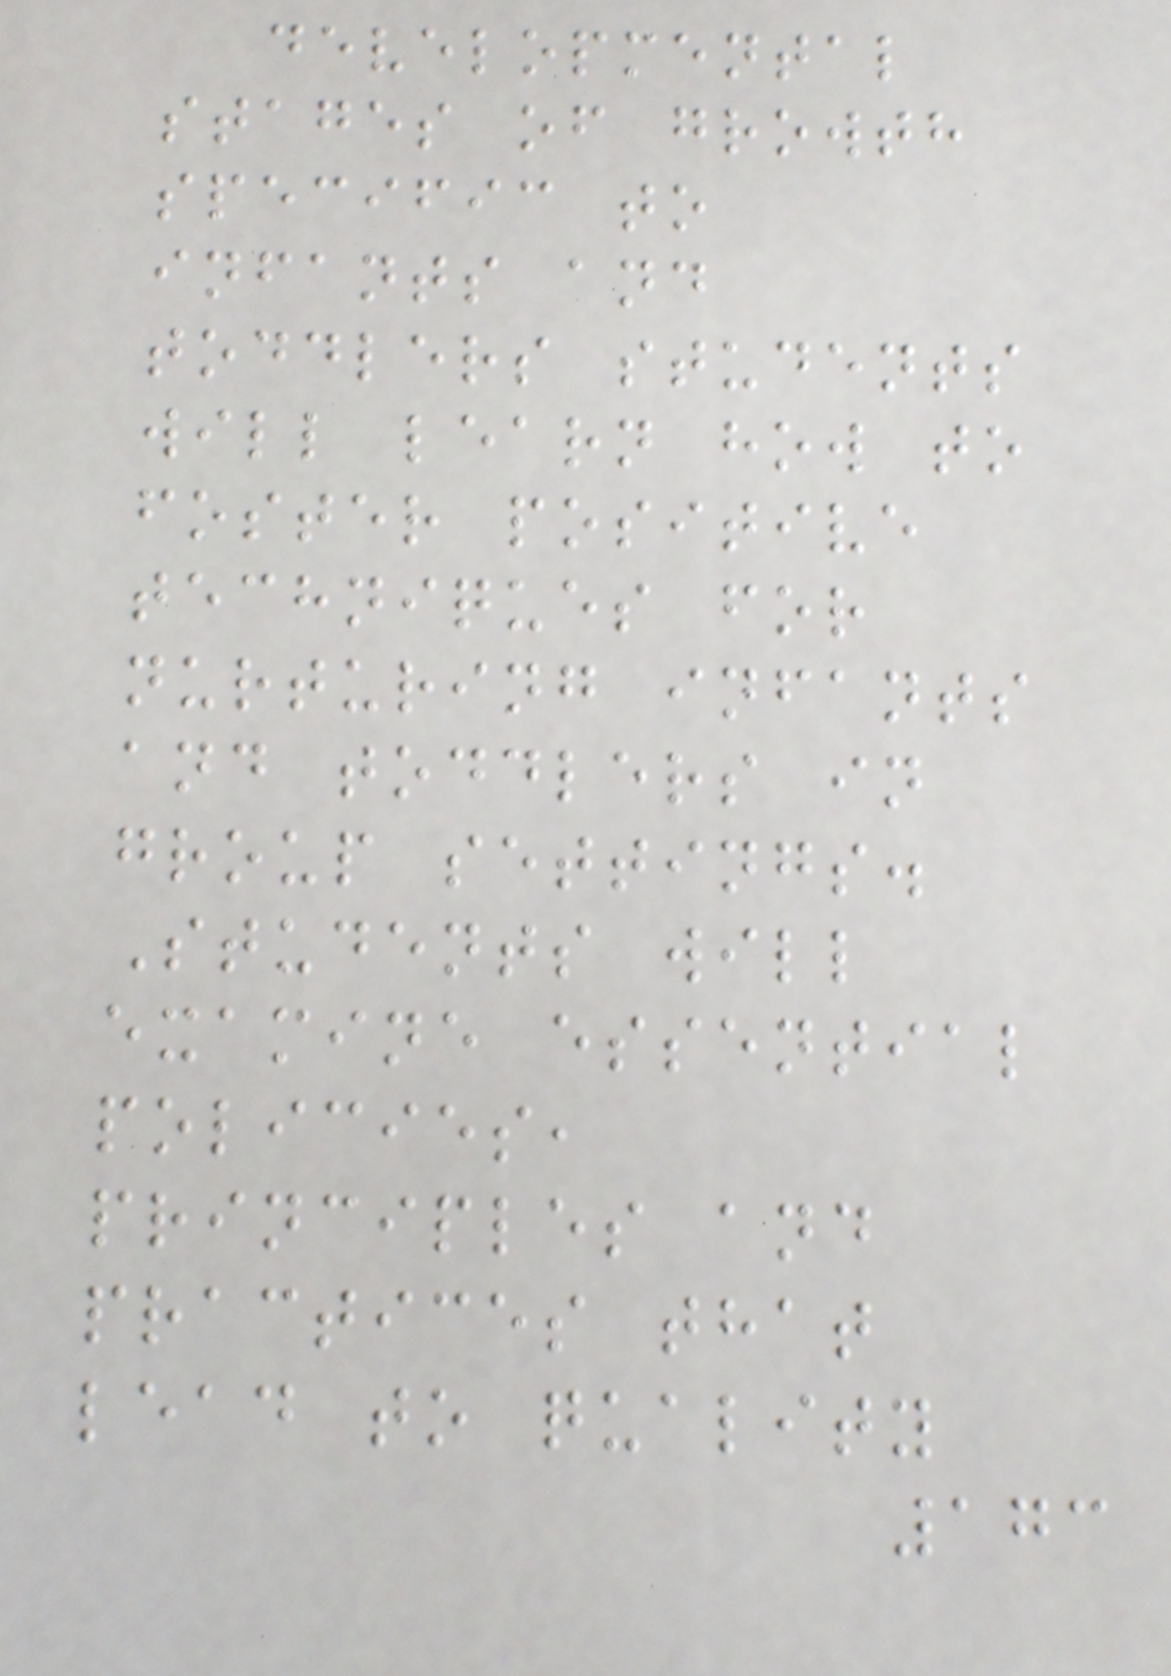developmental
stages of growth
specific to
infants and
toddlers students
will learn how to
foster positive
techniques for
nurturing infants
and toddlers in
group settings.
Students will
examine essential
policies,
principles and
practices that
lead to quality
173
